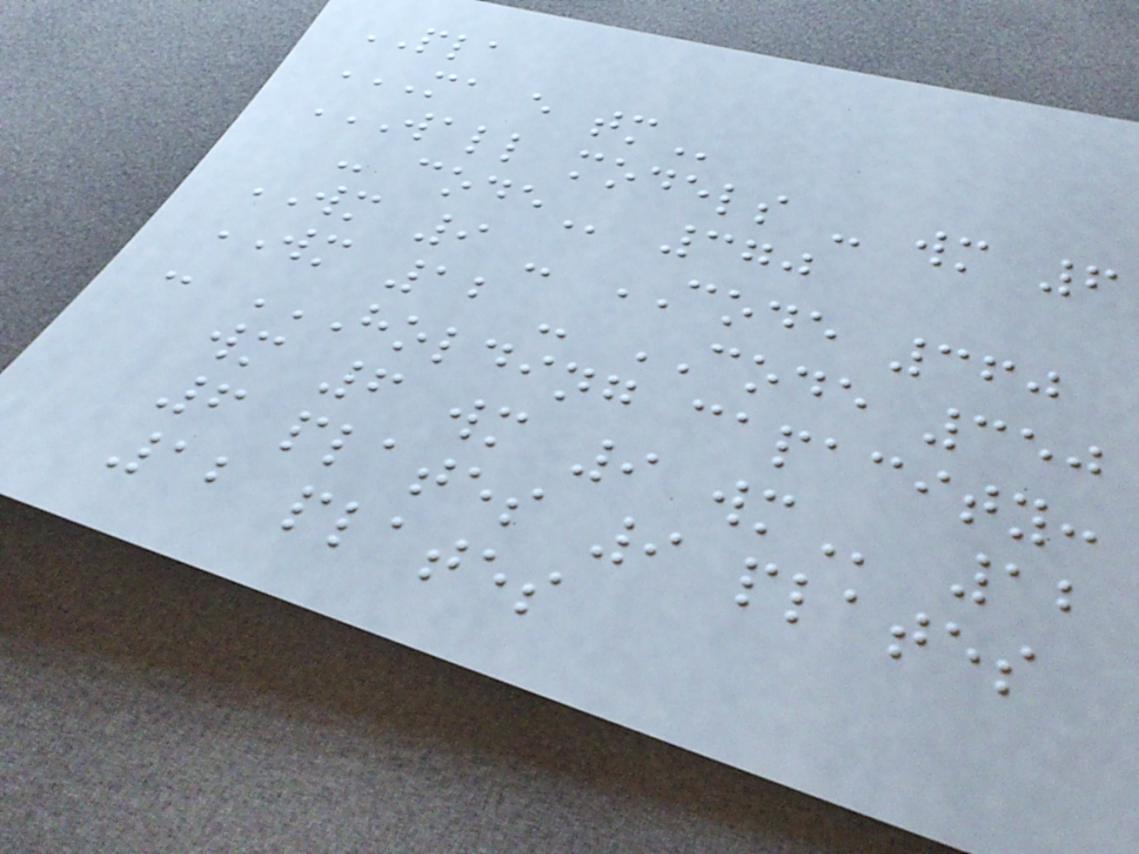PLA
MA E TM
WALL MODELS - WM 6
- CODE 370
WM 9 - CODE 360
WM 12 - CODE 350
- HOLDING CAPACITY:
WM 6 WM 9 WM 12
6 plates 9 plates
12 plates
